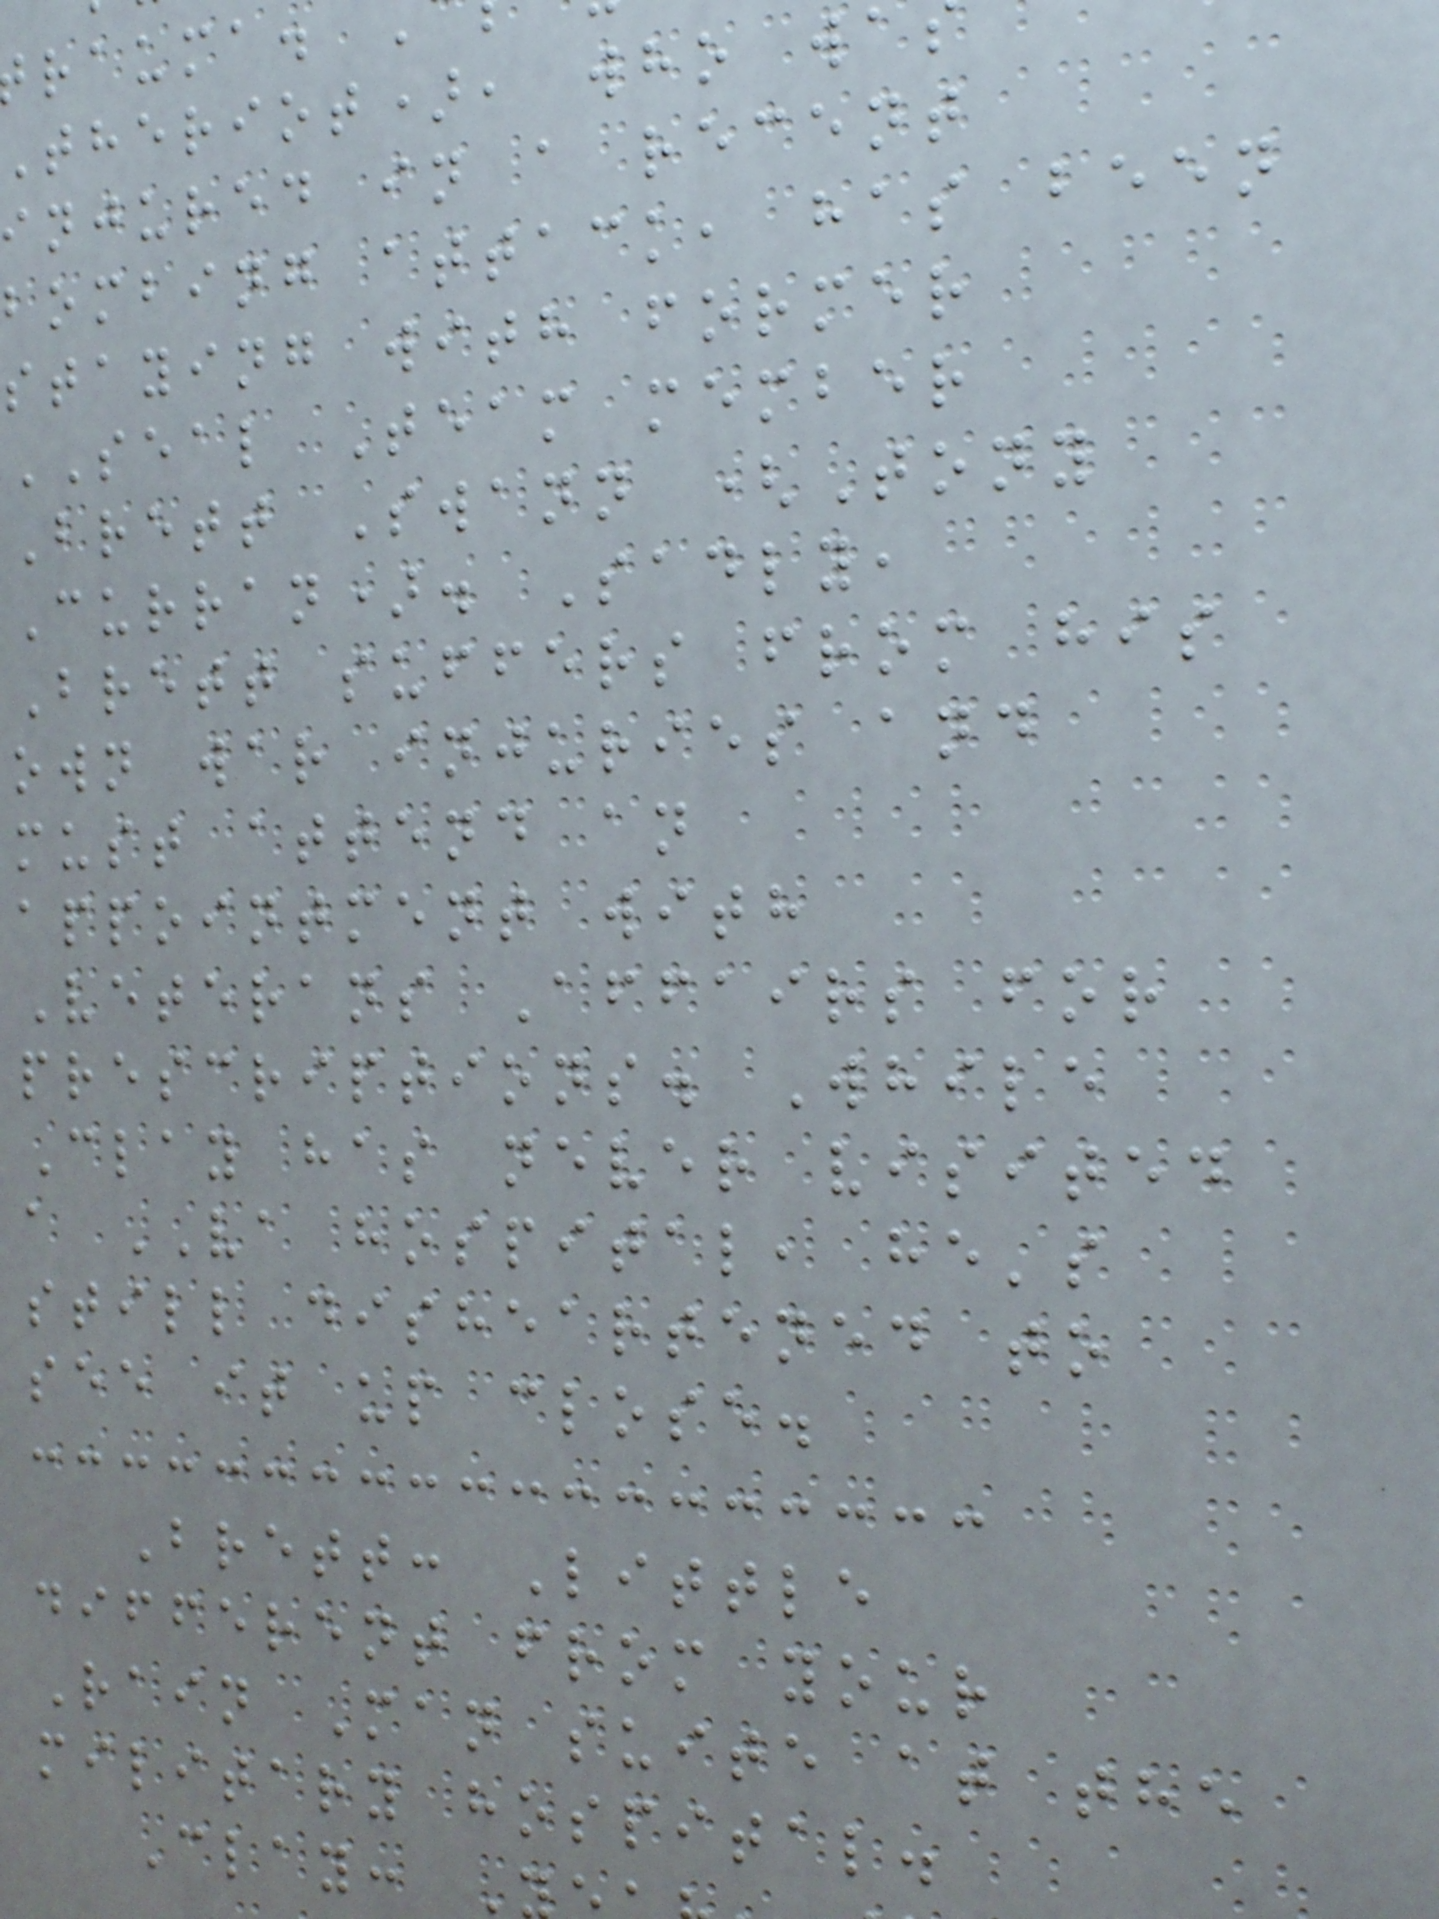rauma.
theriot), who wa
injured in a recent
bombing attack, has been
staying with former
SEAL Team member
Brett Swann (Tony
Curran). Sadly,
Brett suffers from his
own war injuries and
must attend an
appointment with
Veterans Affairs for
prescriptions. While
Clay has never visited
a VA hospital, he's
still disheartened to
see it up close.
Brett: Little
different from your
Rain Man suite at the
military hospital.
Clay:
